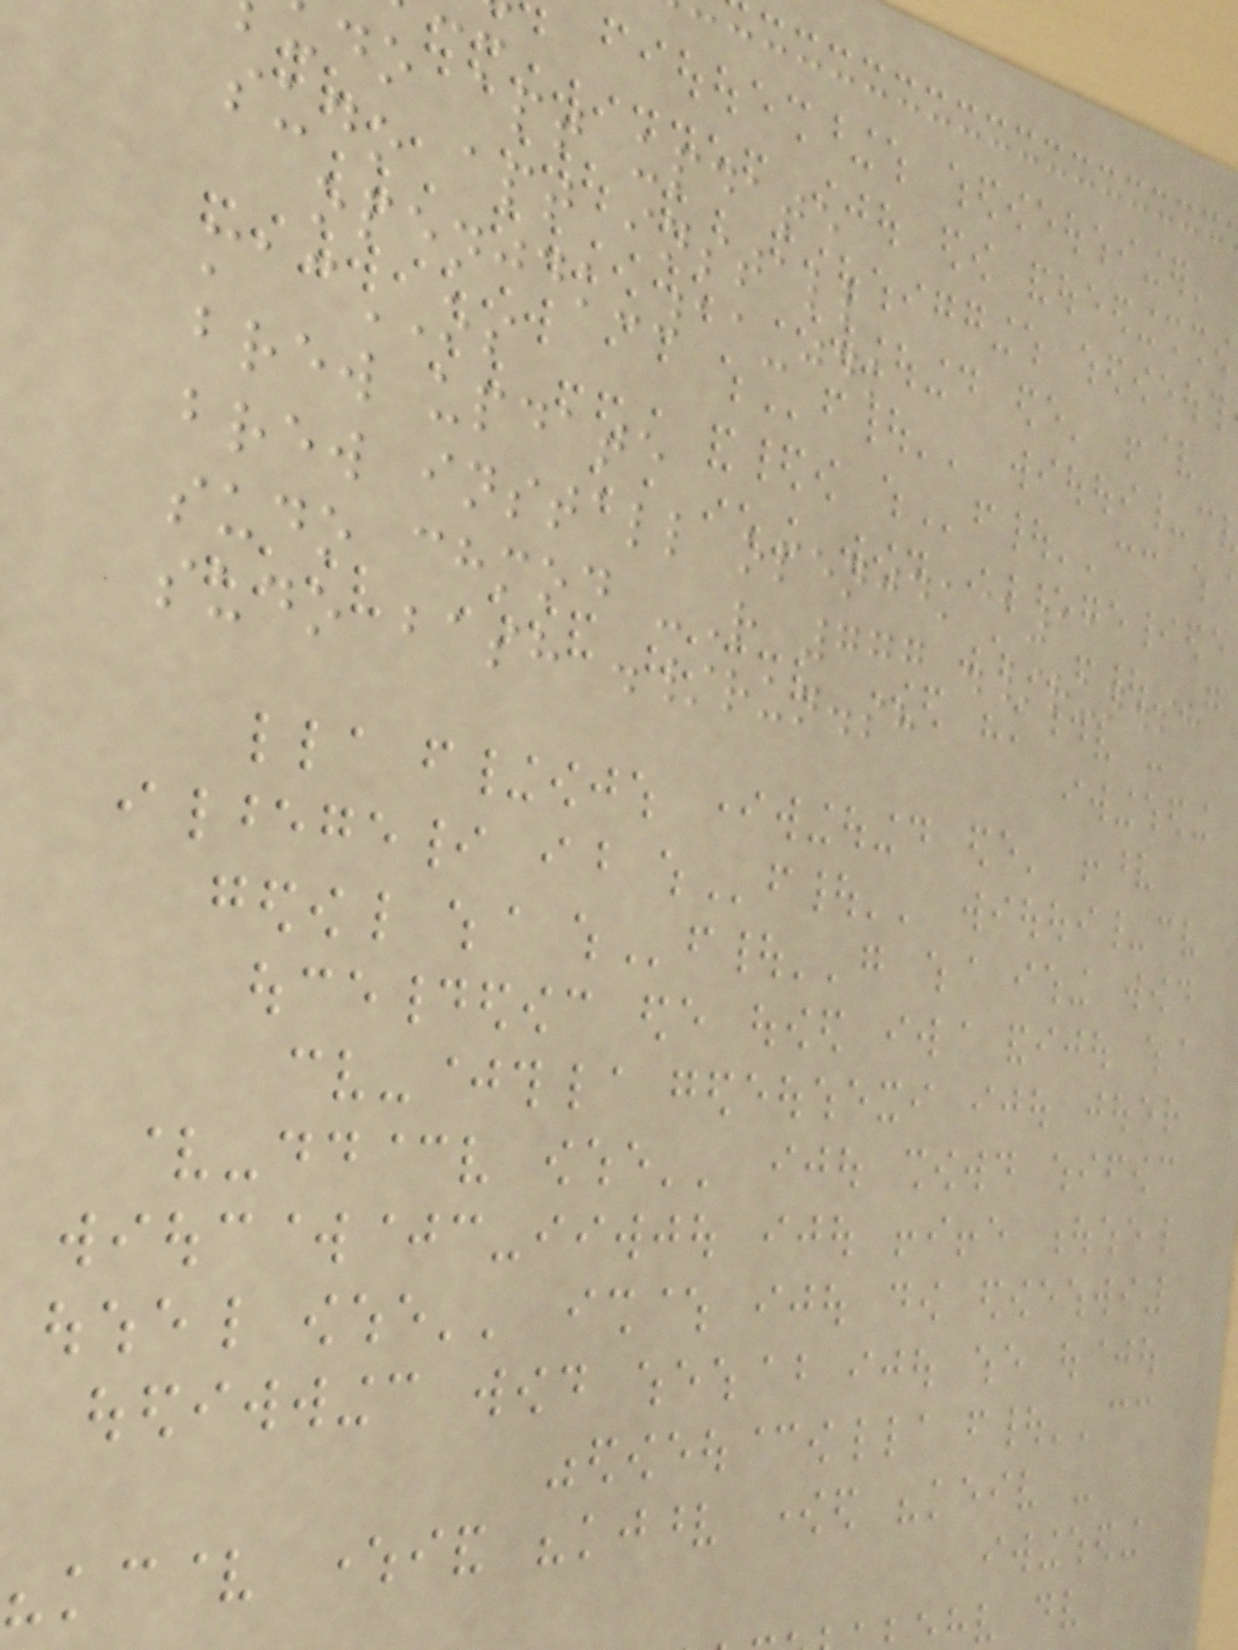do apt update
sudo apt install
openjdk-11-jdk
macOS
brew update
brew install openjdk@11
sudo chmod -R 777 ./run.sh
sudo bash ./run.sh
